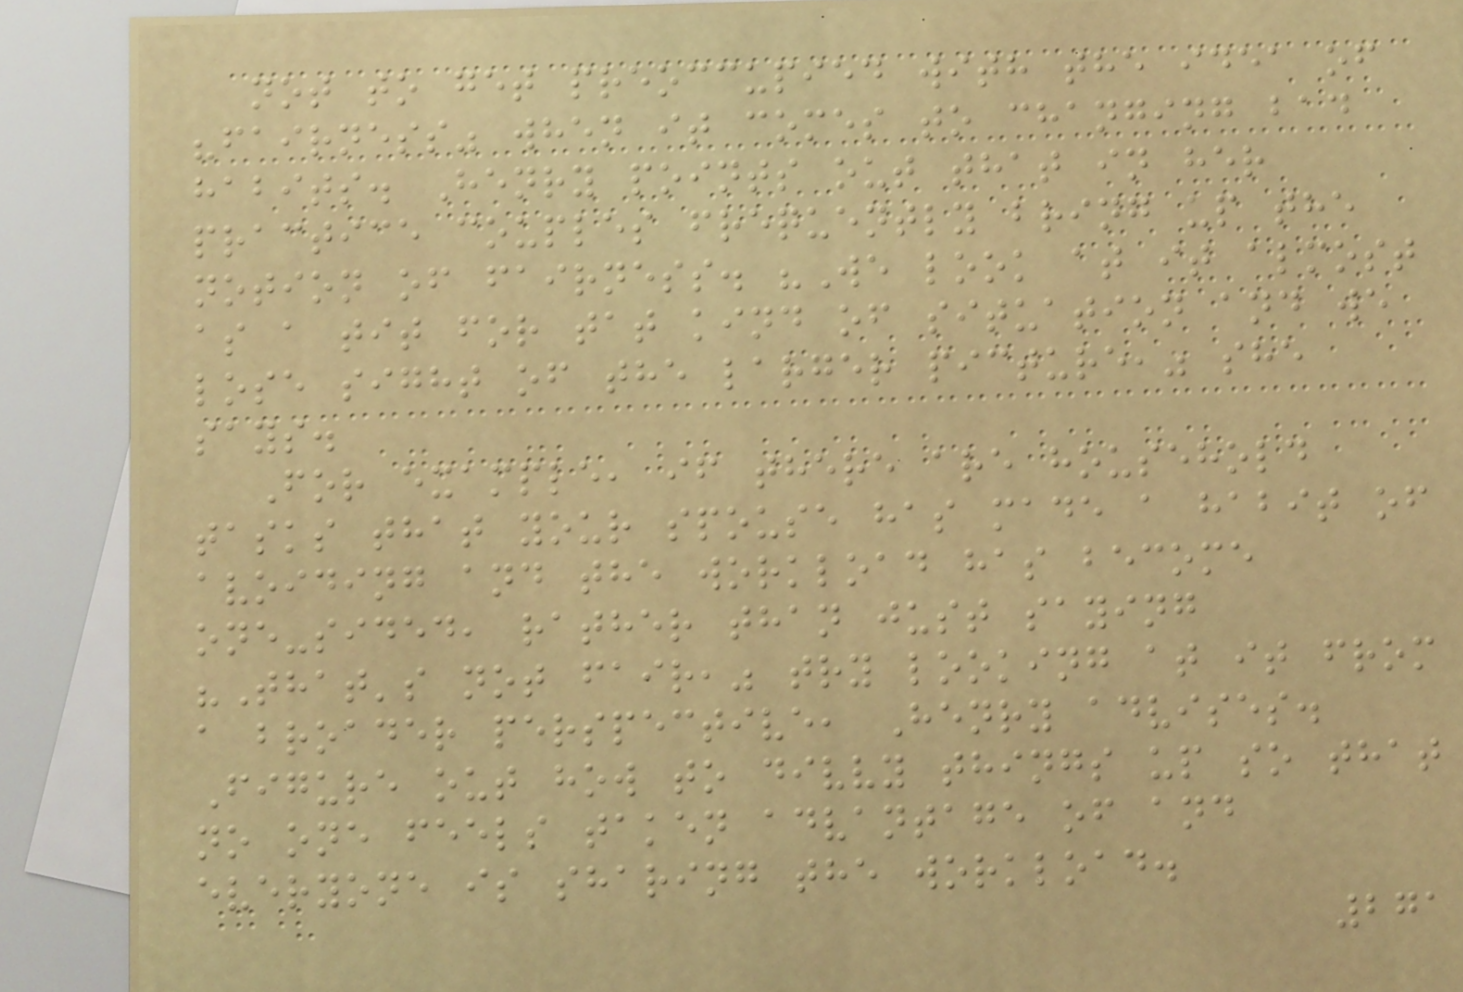not to get preoccupied with the idea of
"fairness" when it comes to changing bad
habits. Henry points out that in her
practice couples frequently bring up the
notion of fairness. "We look at it almost
as a tit for tat kind of situation and we
lose sight of the larger picture," she
says.
For example, if there are household
tasks that your spouse has made a habit of
avoiding and the workload has become
one-sided, rather than just saying
"That's not fair," try looking at it from
a broader perspective, Henry advises.
Figure out how to divvy things up so that
no one feels taken advantage of and
everyone is sharing the workload.
271
